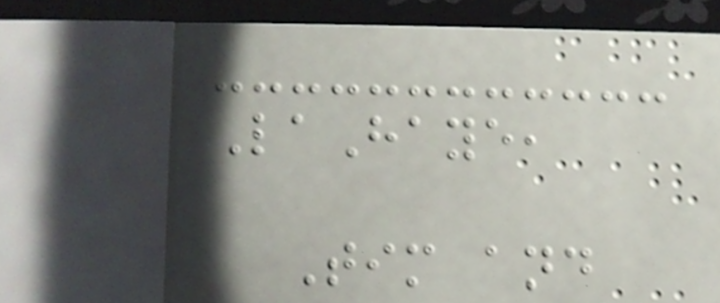LaHaye,
Tim and
